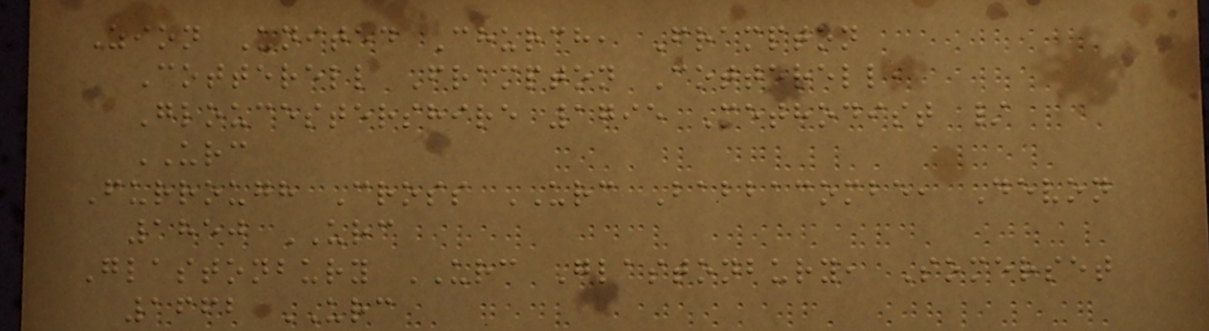Zion United Church, Frampton
Cotterell Frampton Cotterell,
Gloucestershire 1795 Methodist /
URC
Furrough Cross URC Babbacombe, Devon
1850 URC
Glastonbury URC Glastonbury, Somerset
1662 URC
